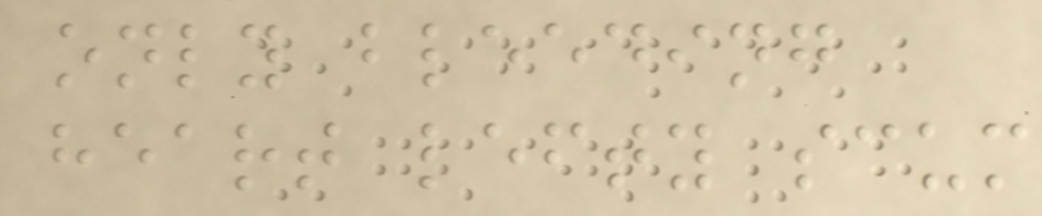only bleeding
heart lefty scum
